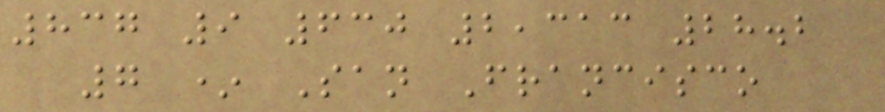837 9 630 2,313 28.2
7 * San Francisco
